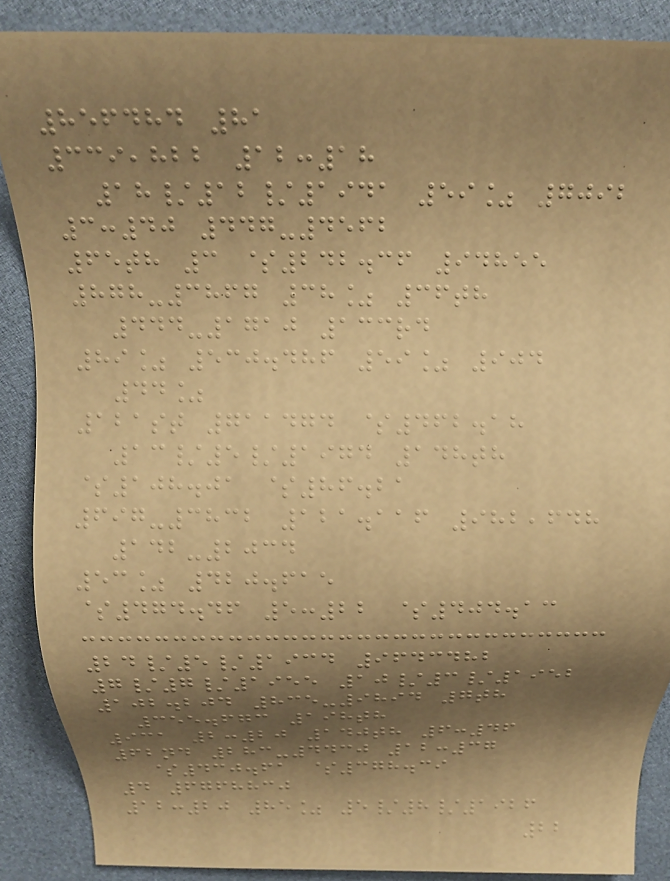856484 81
339,822 12:18
18/12/1941 59% 7092
3:40 447-4562
65th 3 $242.36 94855
878-3867 38% 36th
444-1710 133rd
89% 530.486 59% 904
44%
121st 711474 $462.18
13/5/1974 148th
$108.01 $86.21
697-3832 121.116 982,648
142-2034
53% 420.615
$474.46 5:22 $404.13
24/5/1934 9643482
7/7/1955 10/3/1952
102.204 835-9894 7th
355.673 198th
931 2:20 140th 6:46
62nd 283-4430 12:37
$430.61 $378.39
4 6768830
12:20 85% 5/8/1926
22
